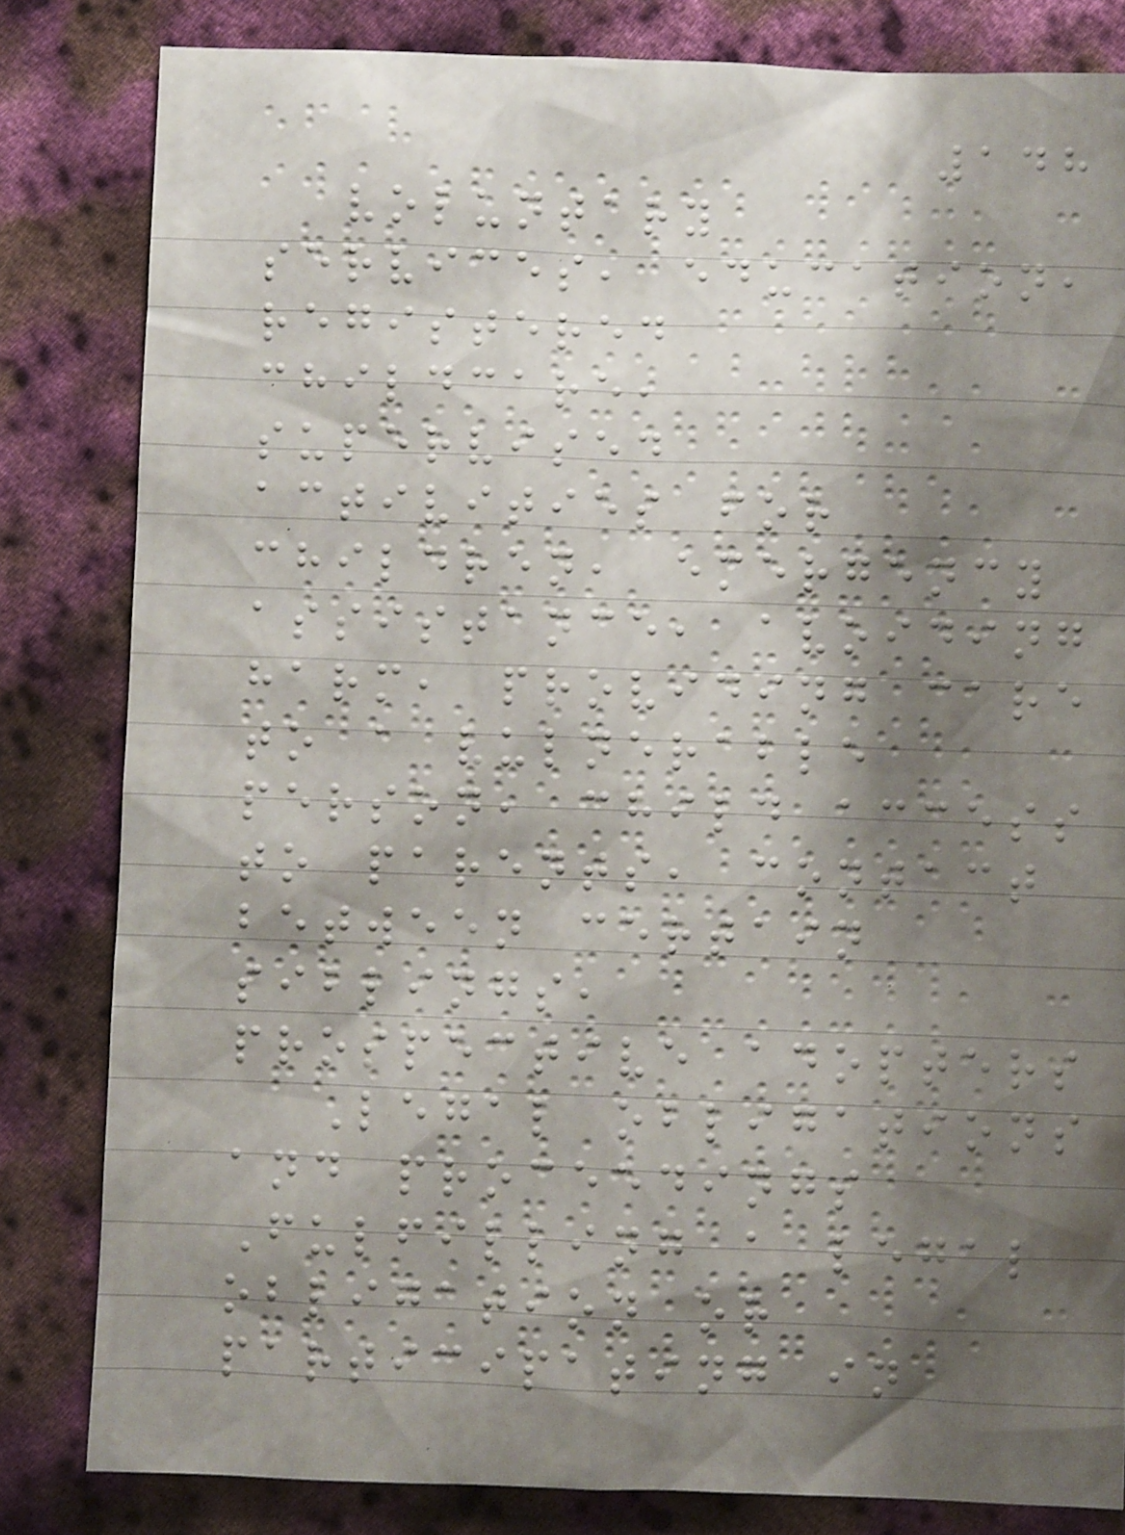148
voluntary
services, education,
registered
childcare,
supervised
activities for
children, emergency
assistance, avoiding
harm, providing care
to a vulnerable
person, child access
to parents, contact
between certain
siblings,
prospective adopters
Legal obligations
and proceedings
Fulfilling a legal
obligation or
participating in
